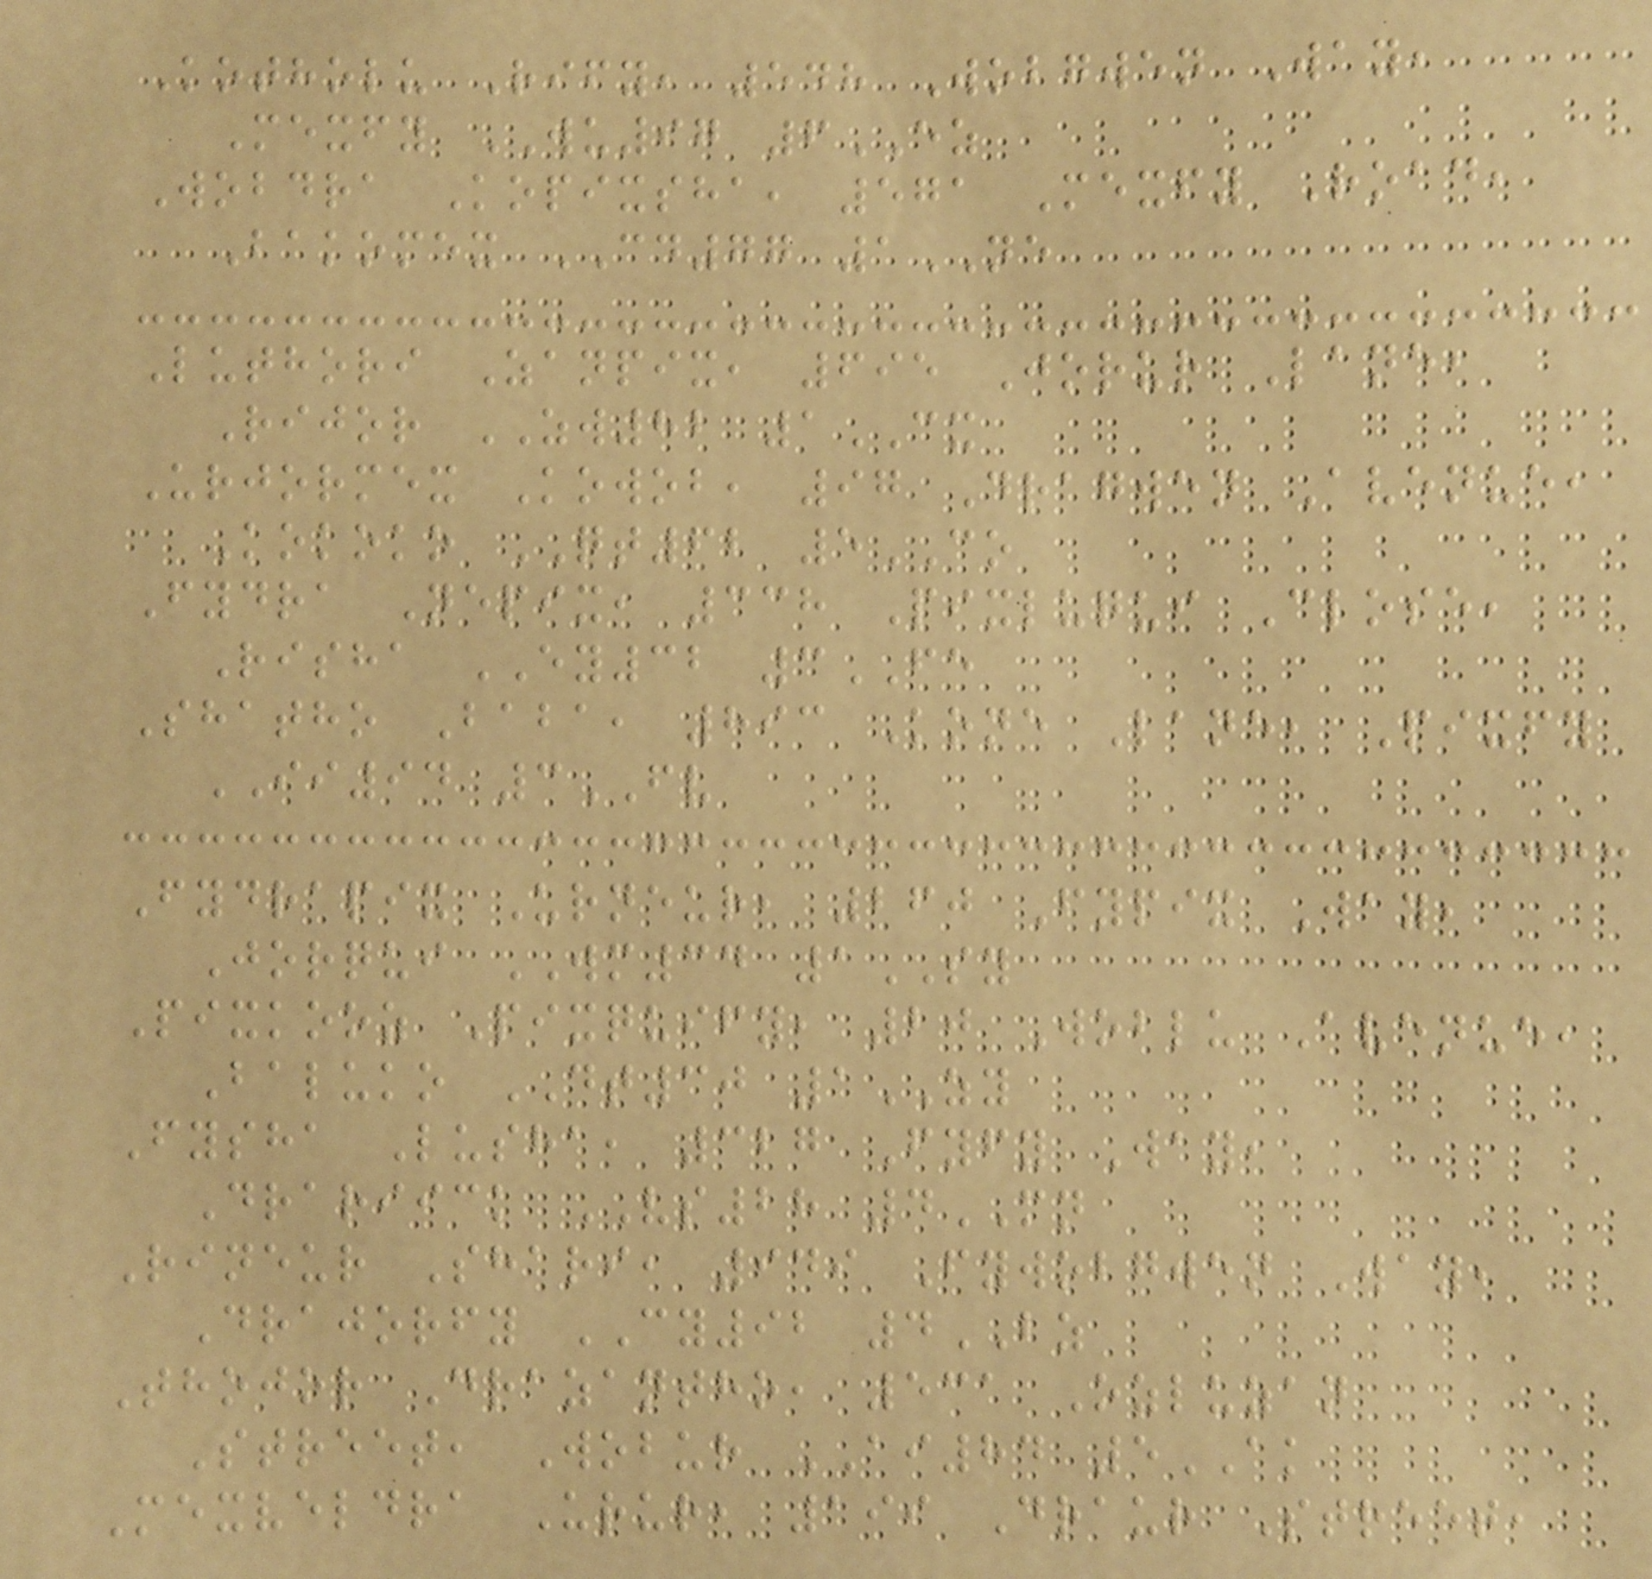Kotholu Rify, 548 Wobgwen Way,
Mexfy WU97 6EZ
Wobdra Kopixsha, 571 Mexfy Road,
Bakomex CD77 1NE
Luthori Zanpix, 695 Jorur Lane,
Rijor ZW82 1CX
Urjormex Kowob, 97 Dragwen Avenue,
Kokoko QT62 5CO
Fydra Nepix, 338 Pixluqui Close,
Risha EY32 3FE
Shatho Baba, 893 Kone Lane, Pixfy
II94 3FV
Fydrapix Urneur, 260 Fypix Way,
Jorqui WM34 1SY
Pixkooz Pixquify, 20 Woblu Avenue,
Baluko DT30 1ZY
Fysha Lusha, 327 Fyfy Way,
Drariick VS28 4MN
Rineur Shari, 949 Fywobgwen Way,
Drajorfy CY92 4BZ
Thojor Drazantho, 531 Ozluzan
Street, Wobur AI84 5AK
Mexveldra Urur, 199 Draur Street,
